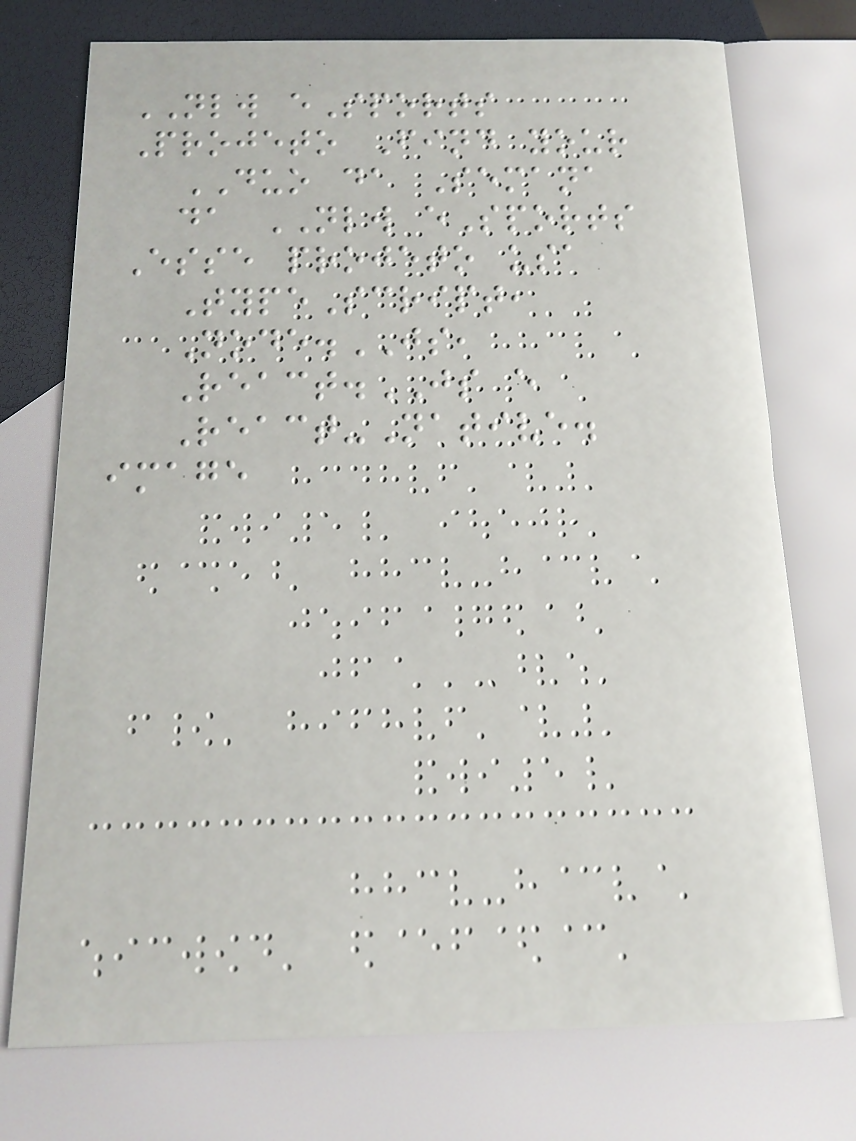NLW eSports
Projeto Find your
DUO da Semana
da NLW eSports
Esse projeto usa
TypeScript,
Node.JS,
React.JS e
React-Native.
image
